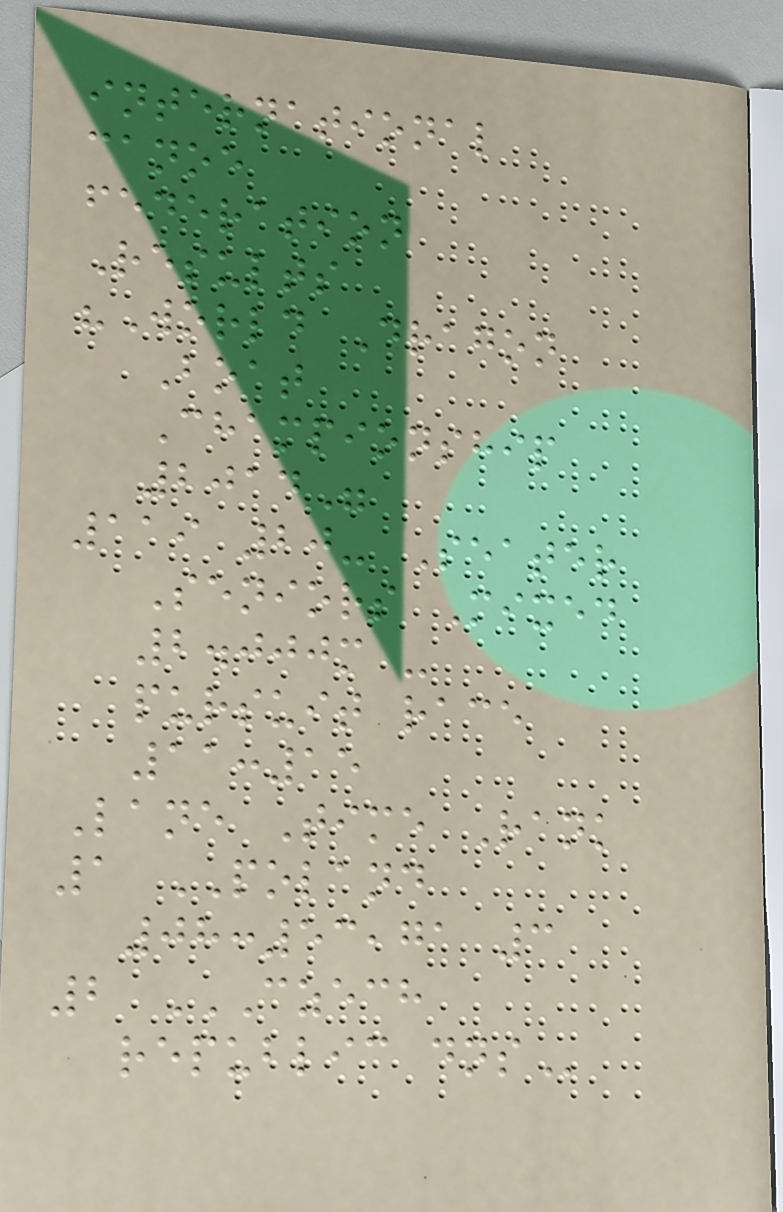international
canoe
federation
Results
"World Dragon
Boat
Championship
2014"
119 20- Seater
Seniors Mixed
2.000m -
pursuit race
11:15
Lane Time Rank
1 POLAND
08:53,71 3
2 CZECH
REPUBLIC DNS
